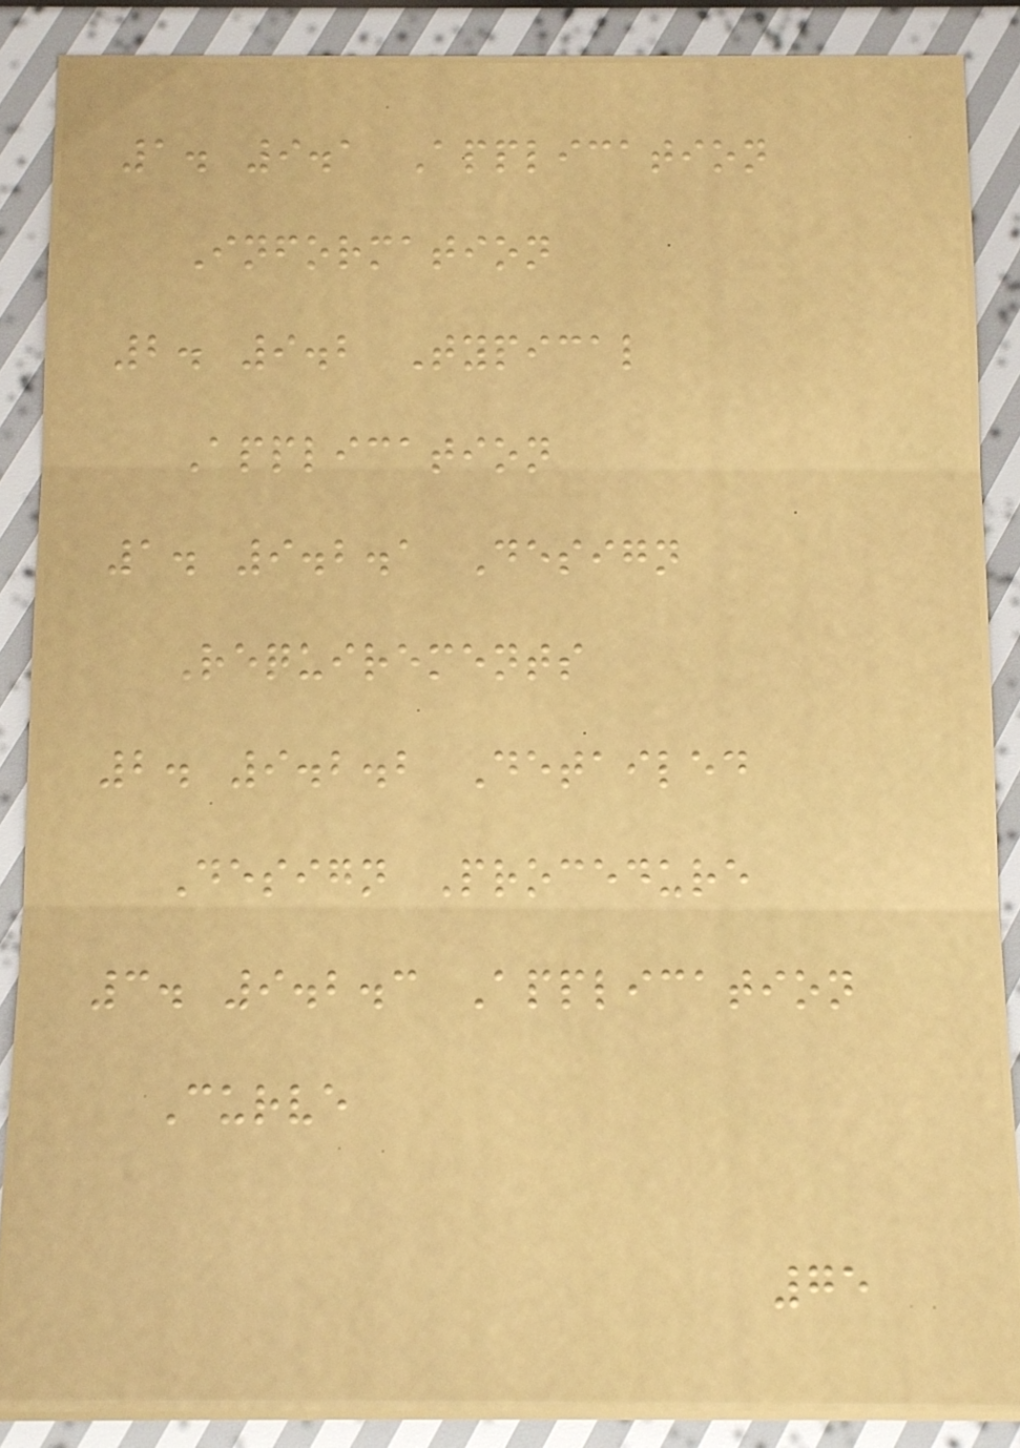1. 9.1 Application
Information
2. 9.2 Typical
Application
1. 9.2.1 Design
Requirements
2. 9.2.2 Detailed
Design Procedure
3. 9.2.3 Application
Curve
75
